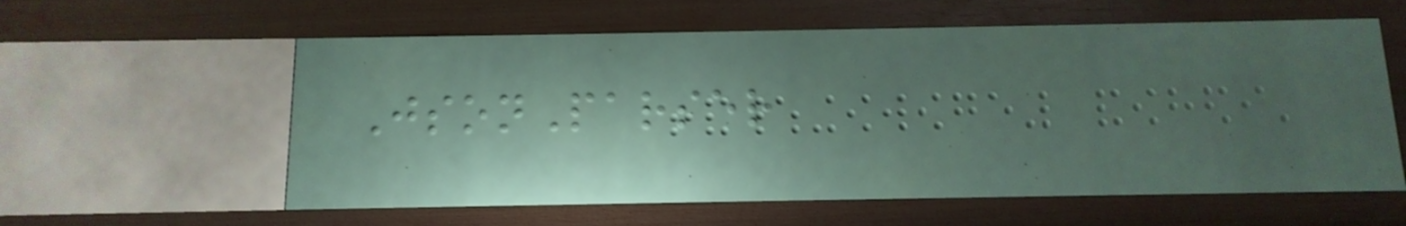JsonParser
